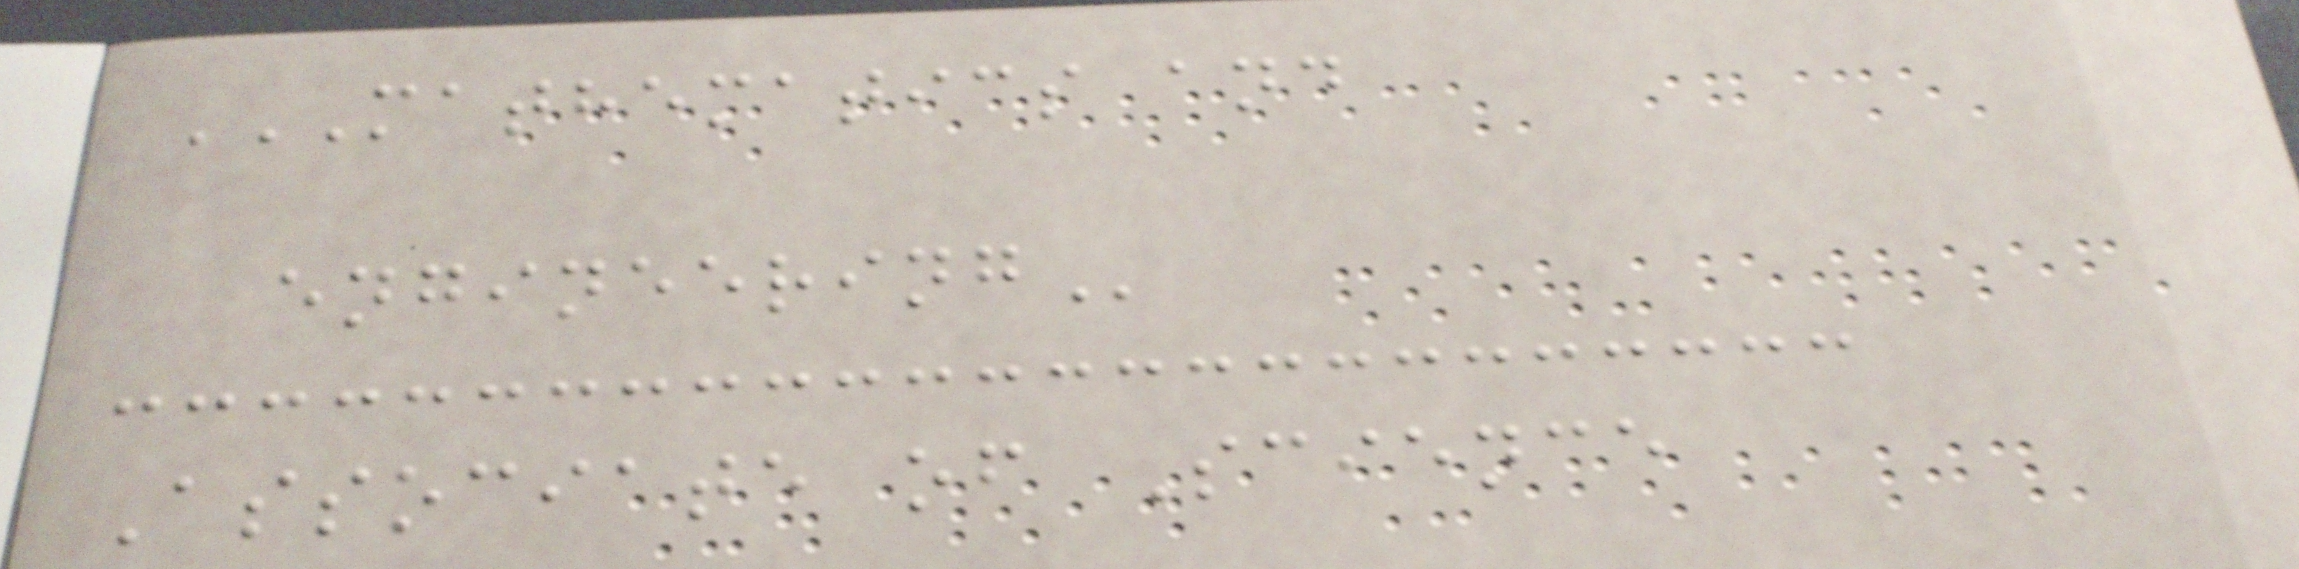MATHEMATICS AND
ENGINEERING
Associate of Science
